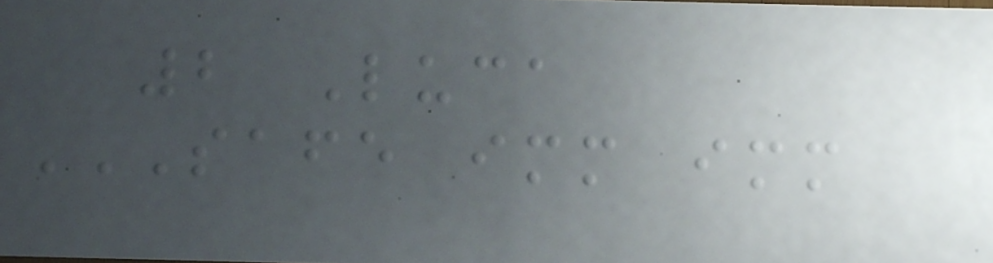2 Luca
SAFE IMM IMM
